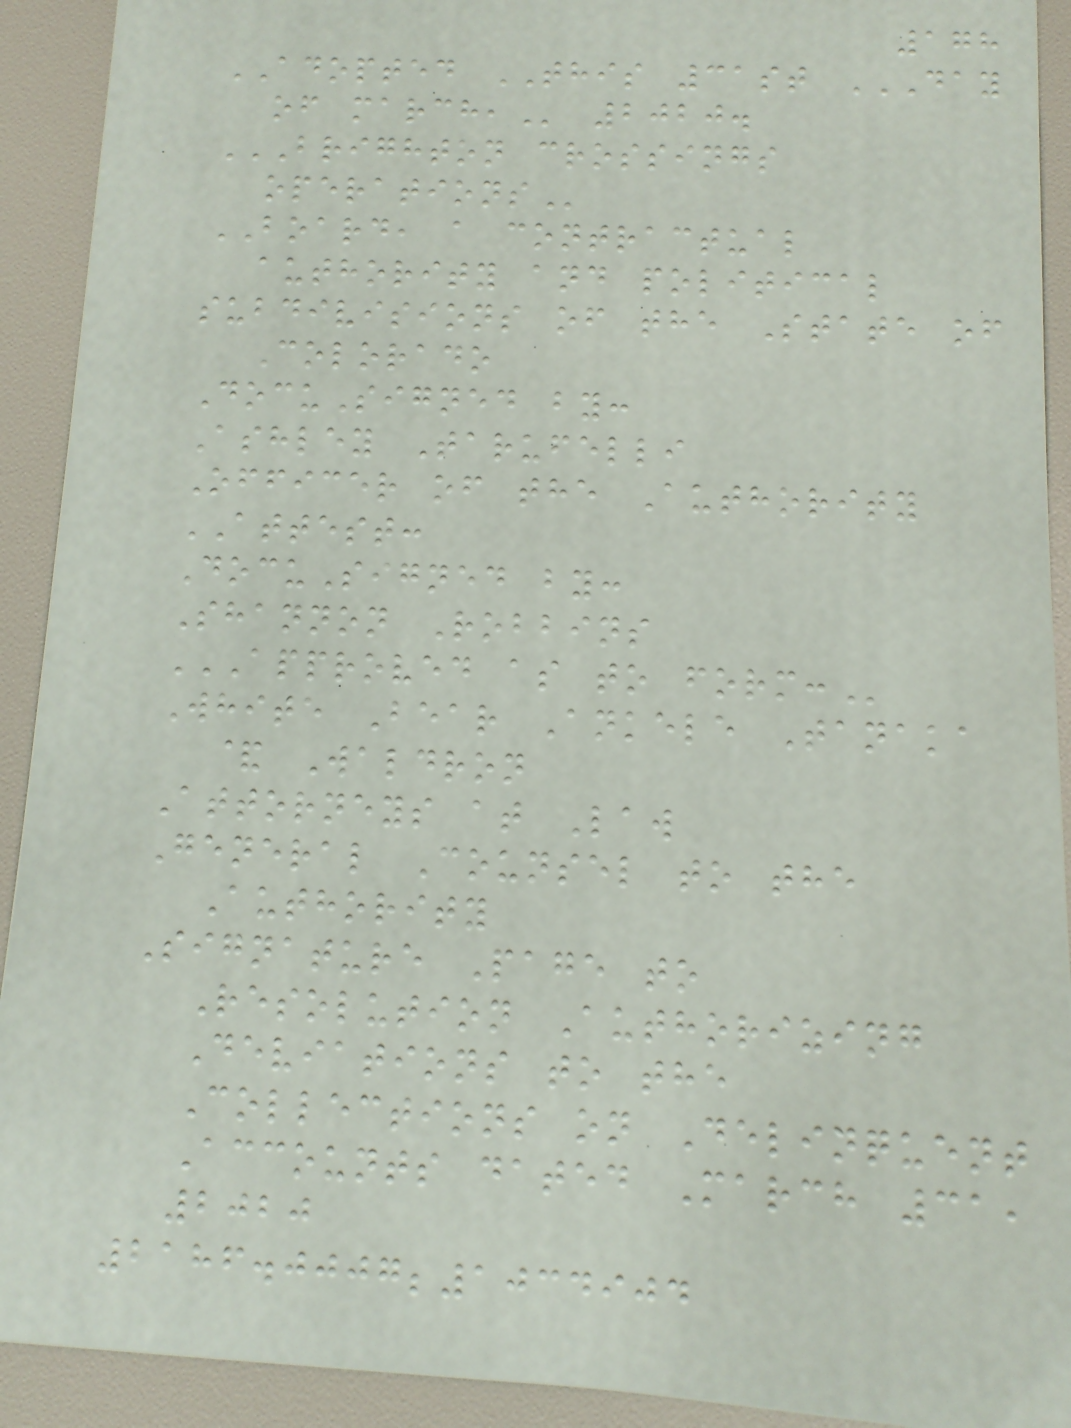178
ADOPTED THIS 31st DAY
OF MARCH, 2020.
BRIGHTON CROSSINGS
OPERATIONS
BOARD, a contractual
authority and political
subdivisions of the State of
Colorado
DocuSigned by:
Ashley Tarufelli
Officer of the Authority
ATTEST:
DocuSigned by:
Shannon Robbins
APPROVED AS TO FORM:
White Bear Ankele Tanaka
& Waldron
Attorneys at Law
General Counsel to the
Authority
Signature Page to
Resolution Authorizing
Deviations to the
Collections on Delinquent
Accounts dated March 31,
2020
2186.0007;1034904
